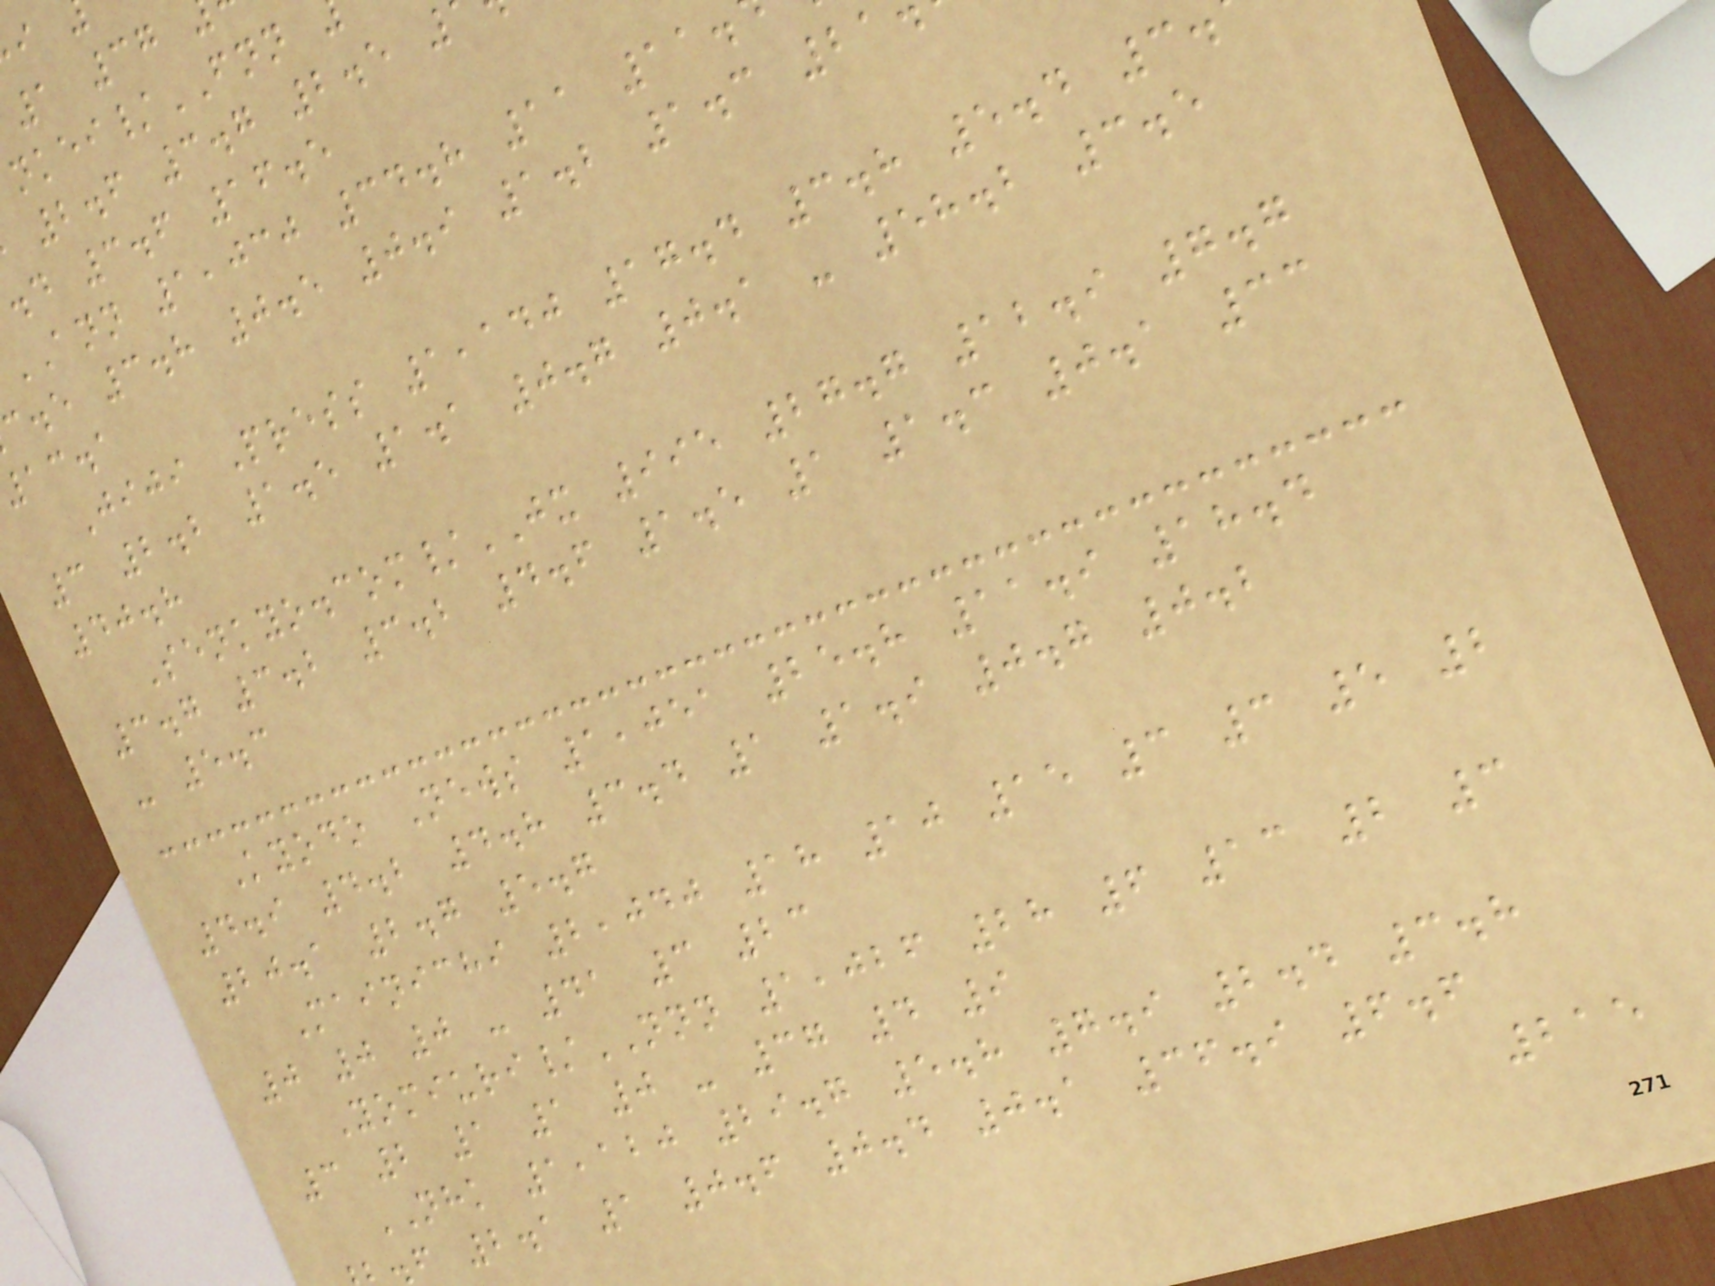1 37
nkei/FNN
2.6 3.7 2.5
.d 3.6 16.5
ANN 1,030 34.8 11 11.
c.e 3.8 0.5 0.9 1.2 1.3 21
13.1
Jiji Press 1,140 17.4 3.8 5.4 3.
3 2.2 1.5 1.1 0.7 0.1 - 58.2 3.5
40.8
Senkyo.com/JX 995 27.7 12.9 7.7
3.7 3.2 3.2 4.6 1.5 1 1.3 0.1 33
- 5.3
Kyodo News 1,051 25.8 11.9 18.4
4.9 4.2 4.8 3.4 1 1.9 0.7 0.2
20.1 2.7 5.7
Mainichi 2,040 18 10 15 3 3 5 2
0 0 0 - 41 3 23
Yomiuri/NNN 1,026 28 6 13 2 3
3 2 1 1 0 - 37 4 9
NHK 1,120 29.7 5.8 7.9 2.4 3.8
f 2.1 1 0.6 0.4 0.1 36.9 6.6
215
